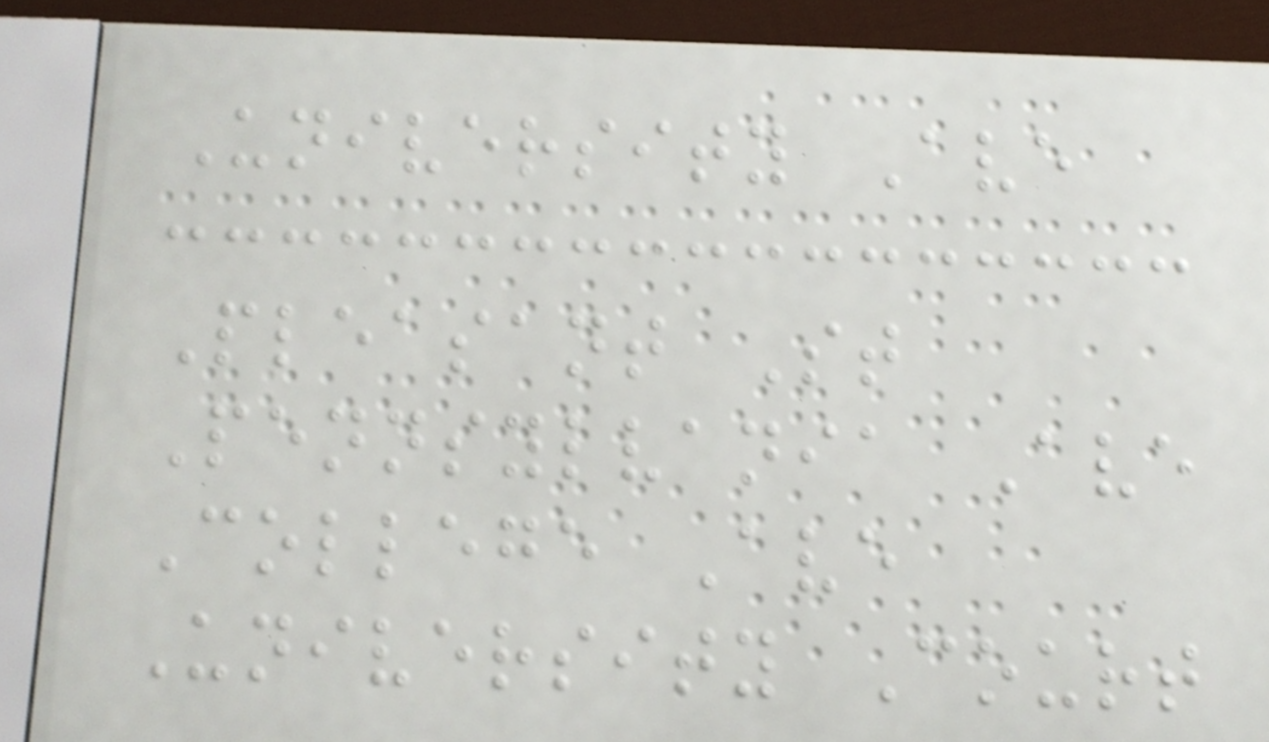University Ave
Pleasant St
Pennsylvania Ave
College Ave
University Court
